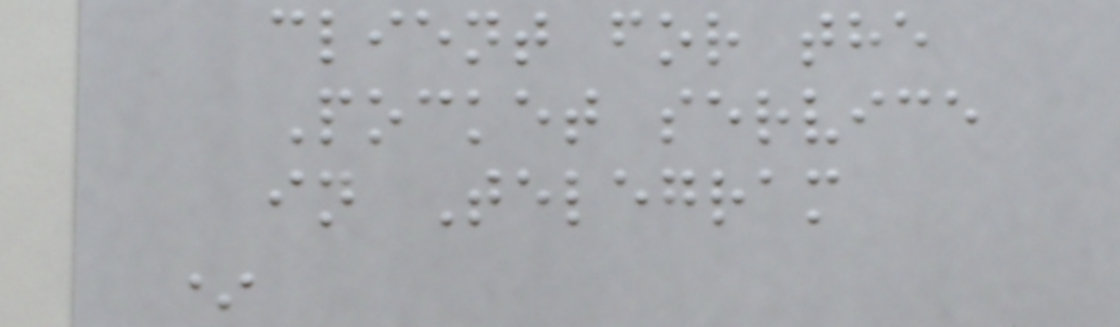client for the
Pocket service
in Telegram
*
